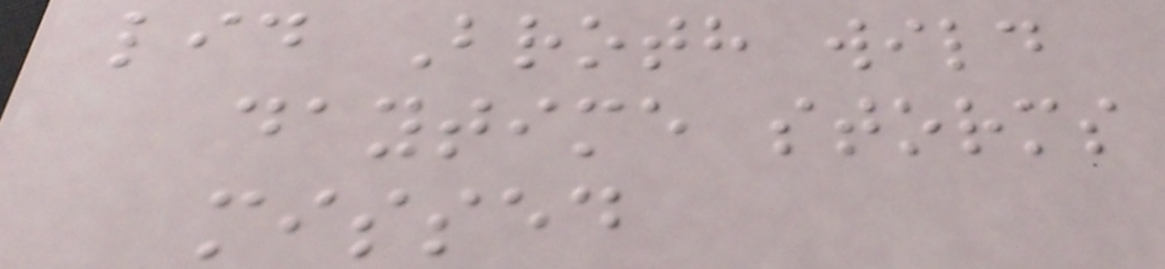lid Broth wild
daytime storms
missed
